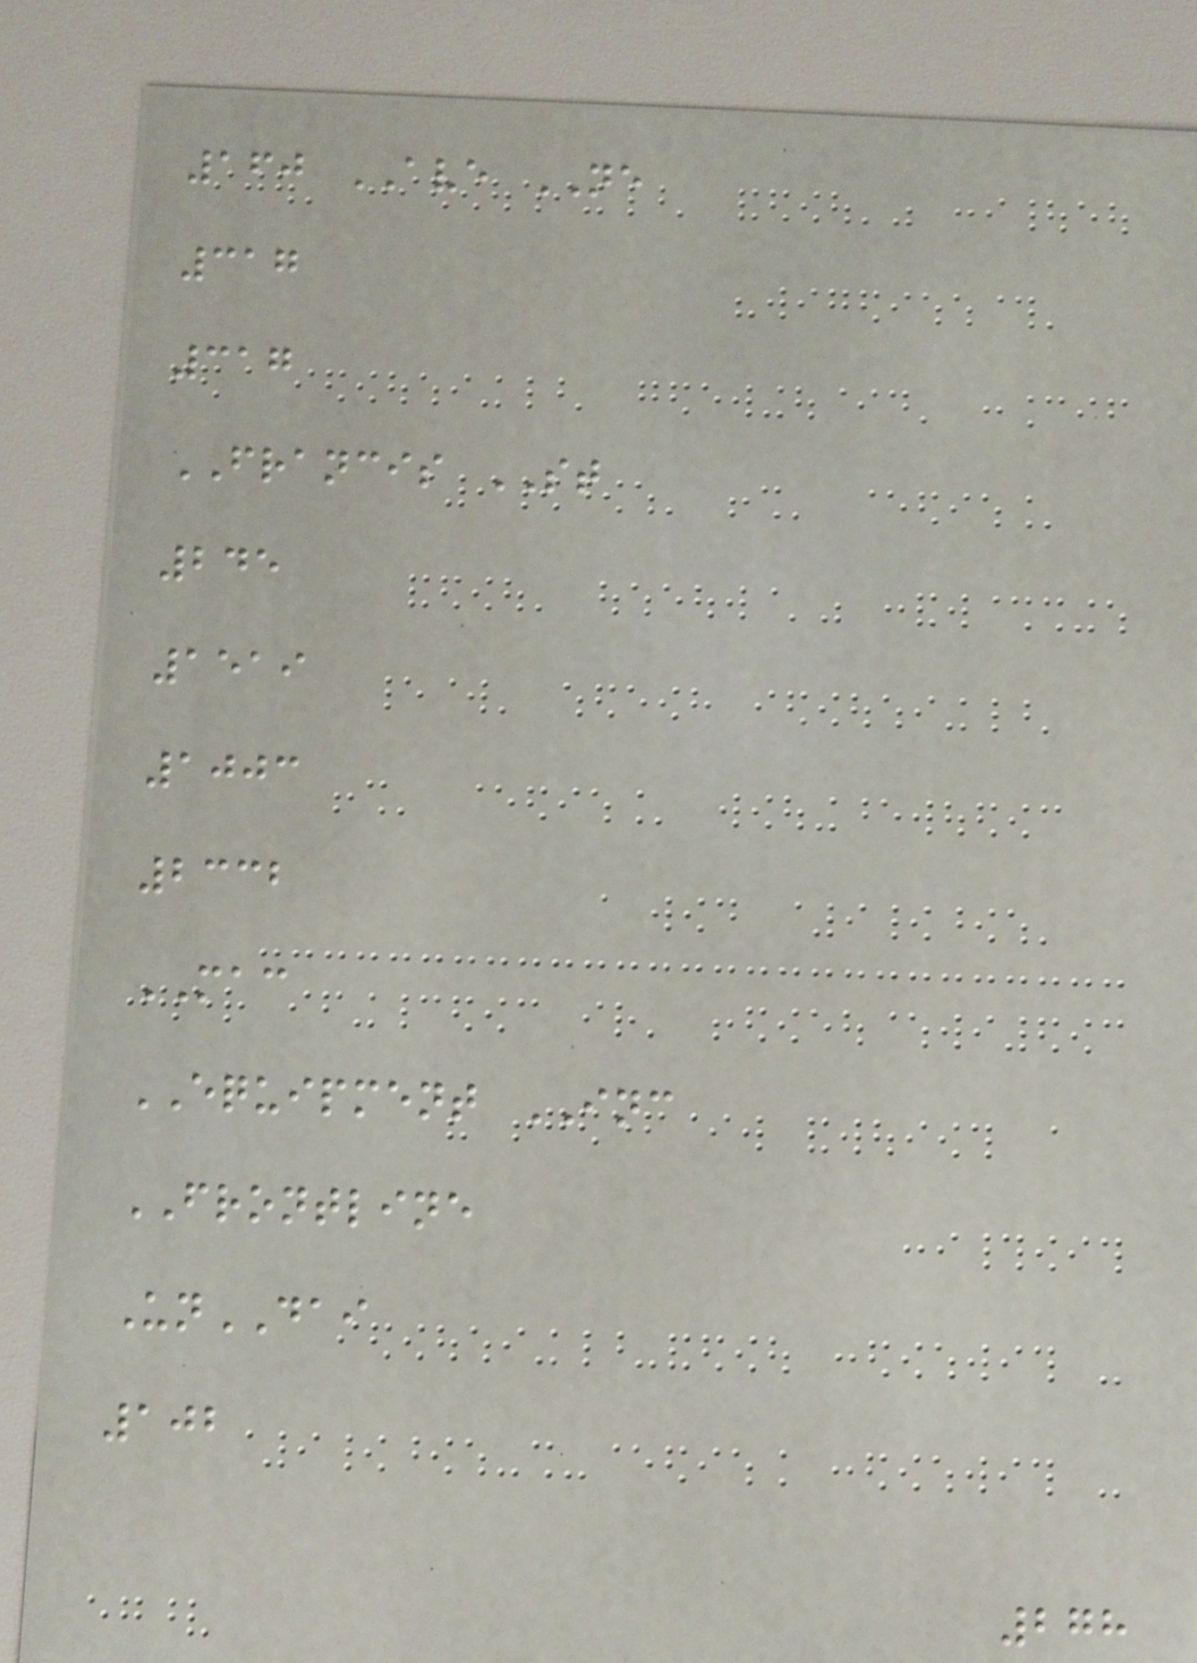160 AVE NE
317
317
FRANCIS ST
245
1519
1003
2332
MAC
EQUIPMENT INC
FRONTLINE
UnDAI
102
278
